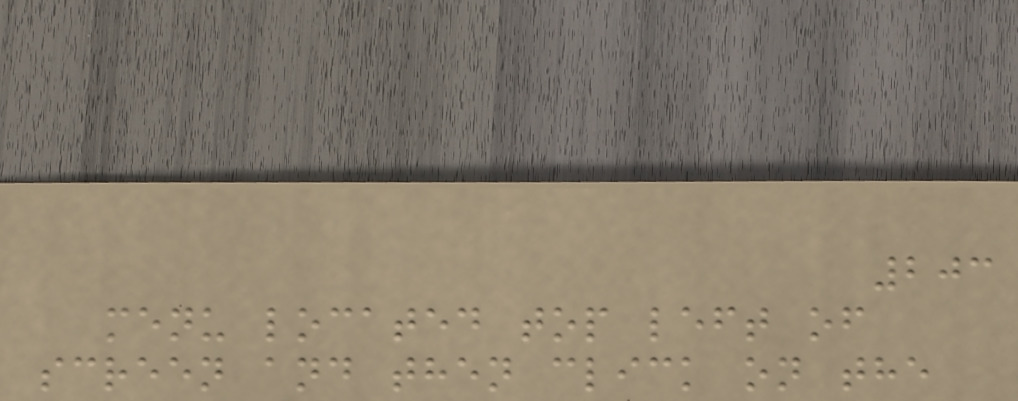203
menu located top left of
screen and then click on the
